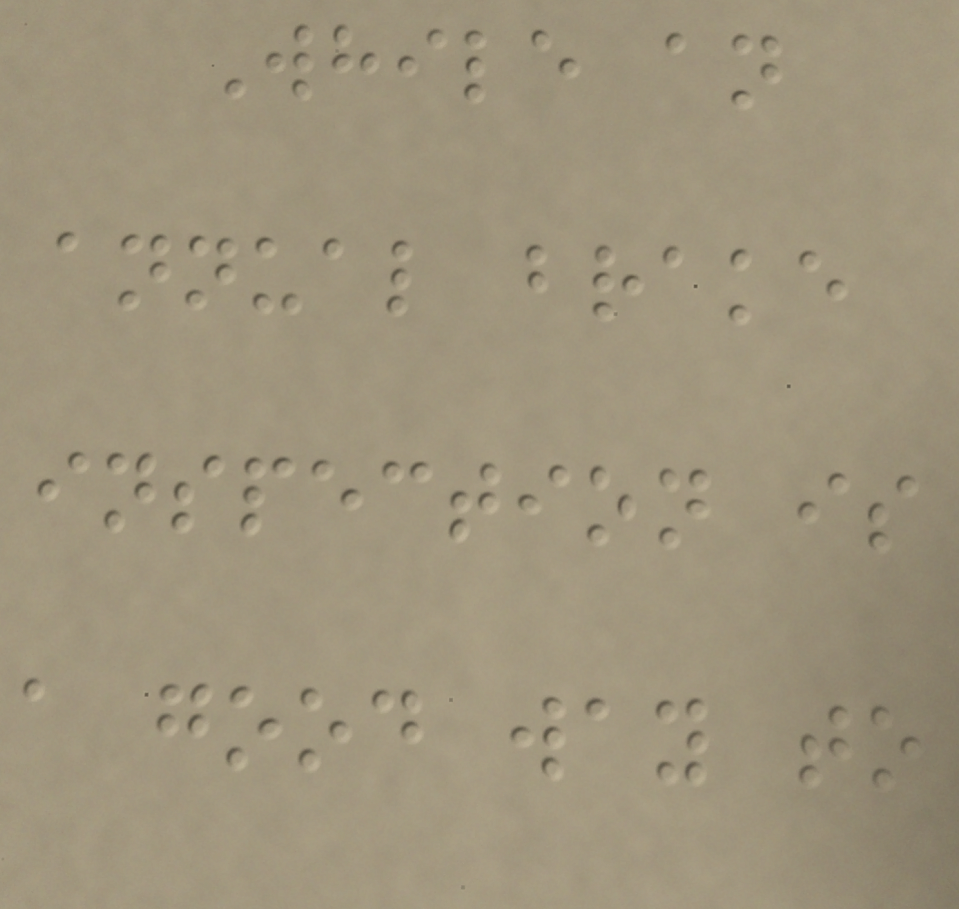While an
annual brake
inspection is
a good way to
